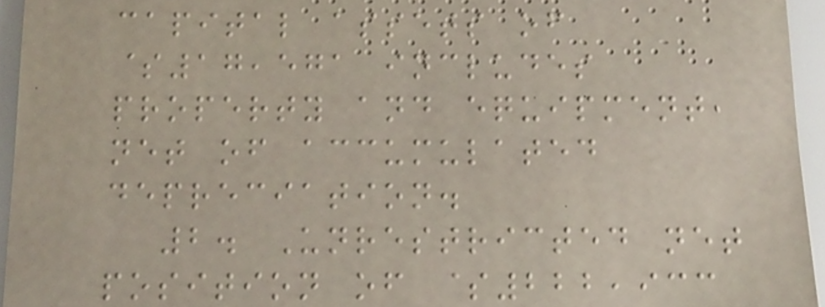capital assets of
$17,571 includes
property and equipment,
net of accumulated
depreciation.
2. Unrestricted net
position of $222,933
